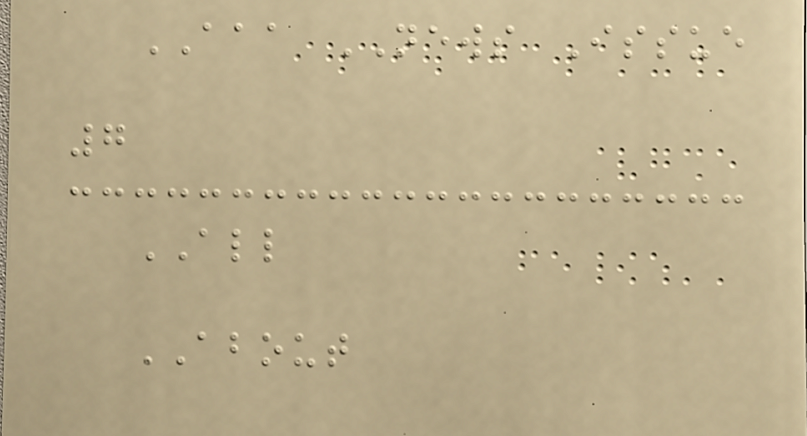AAA NEWS Issue
7
ALL
ABOUT
